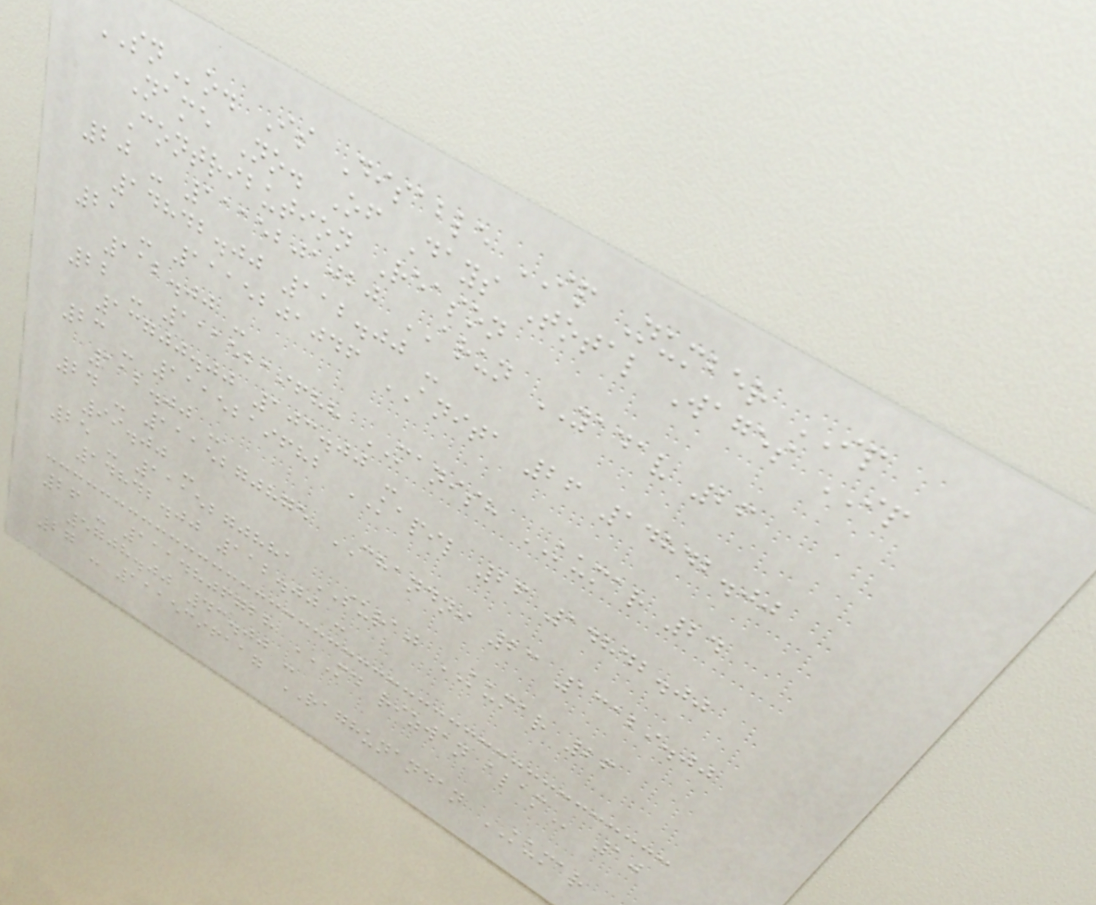SNo. Is Disable IP Number IP
Name No. Of Days Total Wages IP
Contribution Reason
20 - 1115201020 ARUN YADAV 26
14842.00 112.00 -
21 - 1115201046 ANITA 26 14842.00
112.00 -
22 - 1115219688 MANISH KUMAR 24
13700.00 103.00 -
23 - 1115219682 KAPIL 26 14842.00
112.00 -
24 - 1115270875 CHANDNI 23 13129.00
99.00 -
25 - 1115270881 SURAJ KUMAR 26
14842.00 112.00 -
26 - 1114806728 MD RIZWAN ALAM 10
5708.00 43.00 -
27 - 1115396117 RAGHUNANDAN KUMAR
